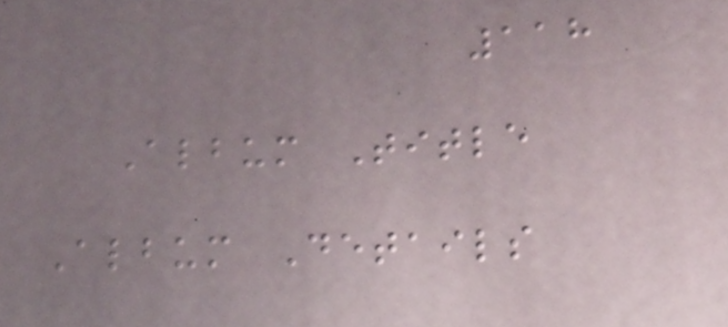118
Album Title
Album Details
